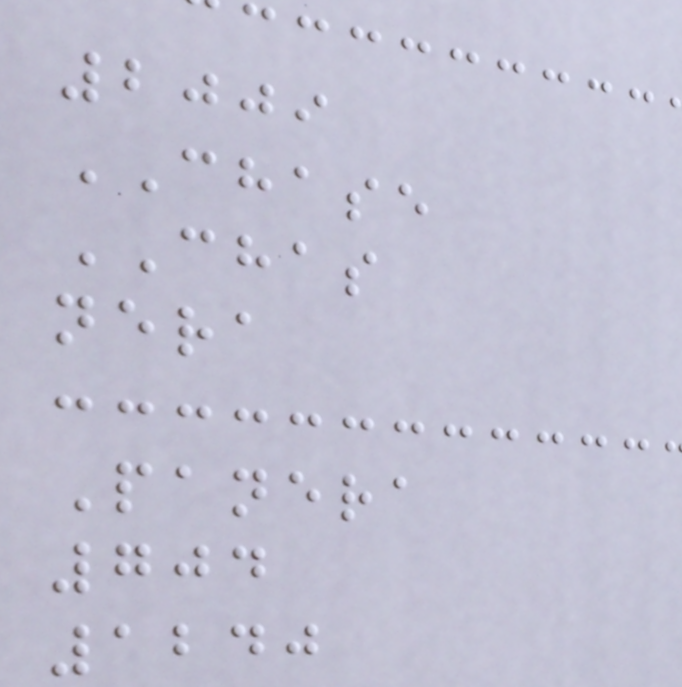2009
CHASE
CHAS
nera
Panera
704
1240
